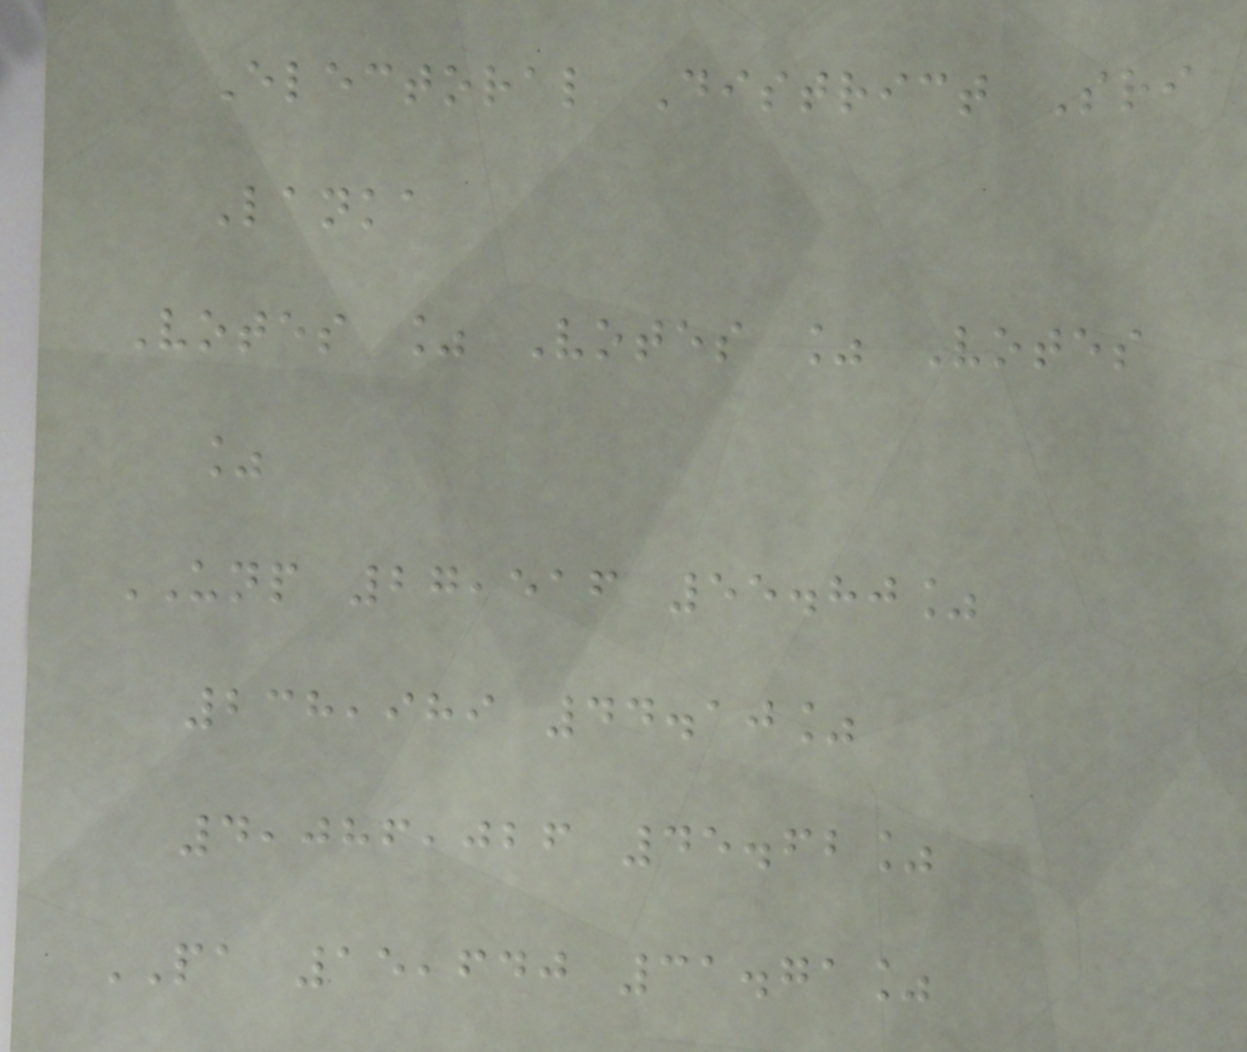Electoral District Sri
Lanka
Votes % Votes % Votes
%
UNP 27,516 55.80%
238,989 44.10%
4,086,026 45.62%
PA 15,640 31.71%
